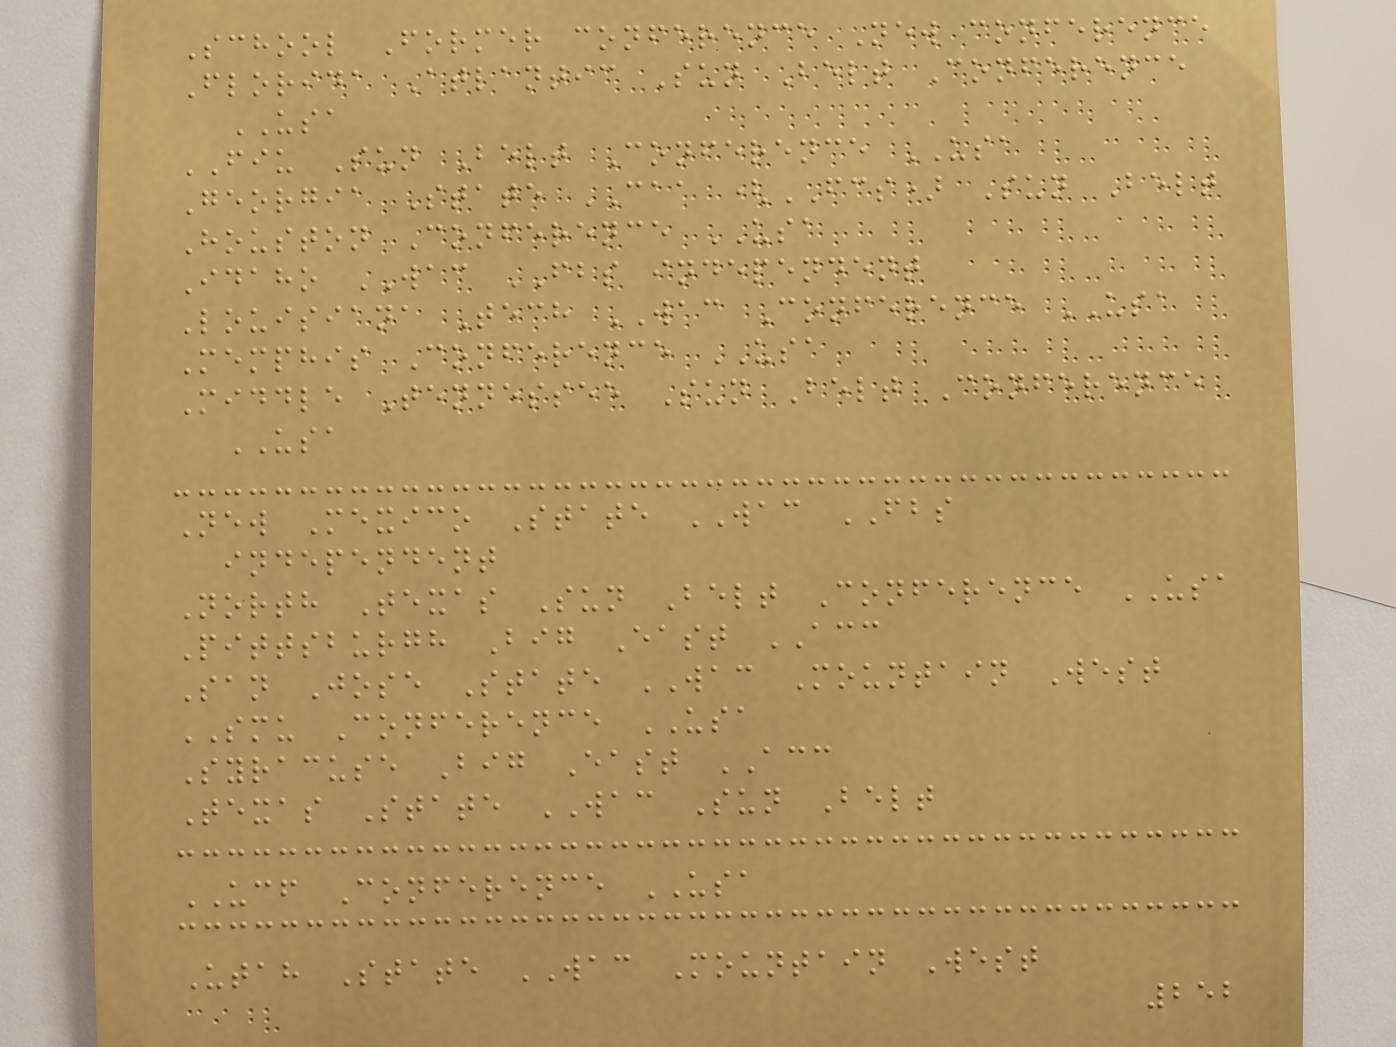School Former conference New conference
Florida Atlantic Sun Belt Conference
USA
FIU Sun Belt Conference USA
Georgia State CAA (FCS) Sun Belt
Houston Conference USA
Idaho WAC FBS independent
Louisiana Tech WAC Conference USA
Memphis Conference USA
Middle Tennessee Sun Belt Conference
USA
New Mexico State WAC FBS
independent
North Texas Sun Belt Conference USA
Pittsburgh Big East ACC
San Jose State WAC Mountain West
SMU Conference USA
Syracuse Big East ACC
Texas State WAC Sun Belt
UCF Conference USA
Utah State WAC Mountain West
252
